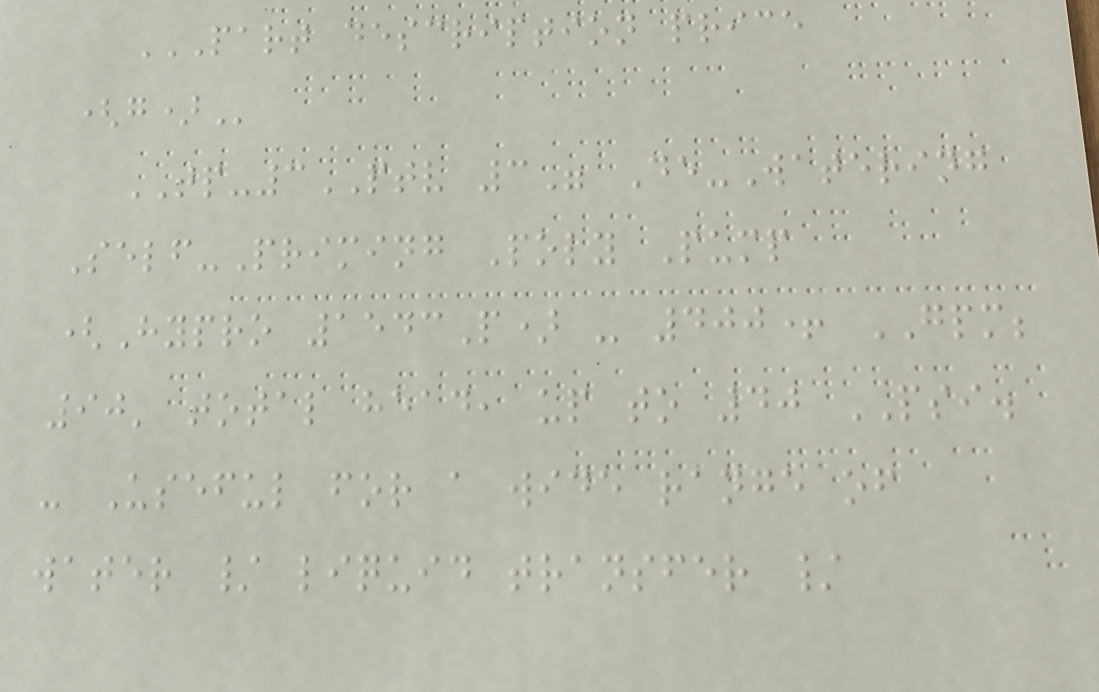PART DESCRIPTION PRICE
(G)
TP-3PTV 3" De-Watering
Self-Priming Poly Pump
(Hypro 1543P) - 400+ GPM;
90' total head, up to 40 PSI.
- Useful for a wide range of
water / liquid transfer /
